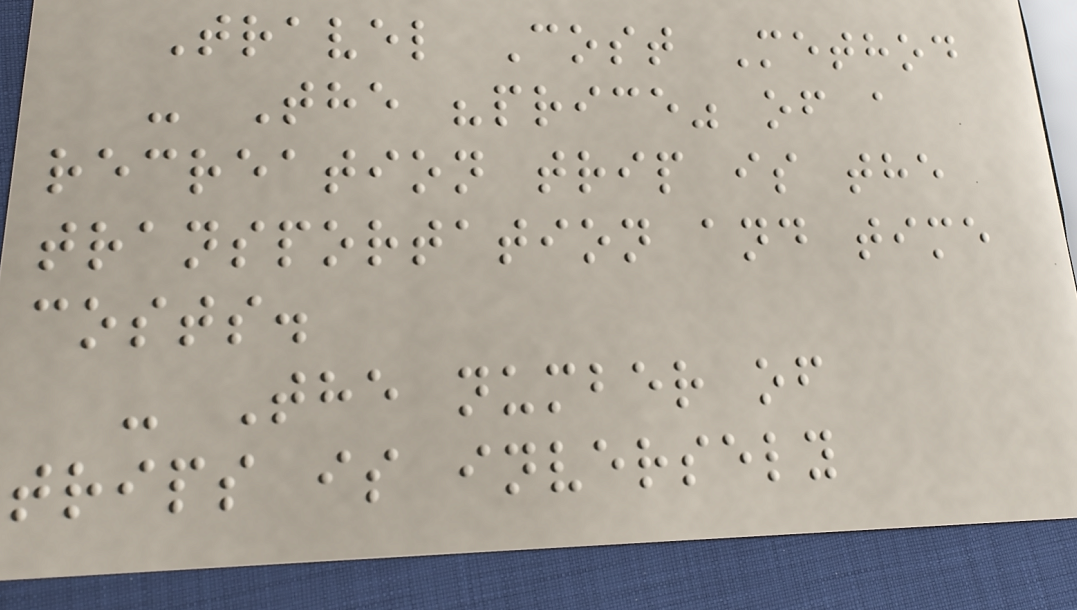Travel Cost Method
- The "price" of a
recreation trip is the
transportation and time
costs.
- The number of
trips is inversely
